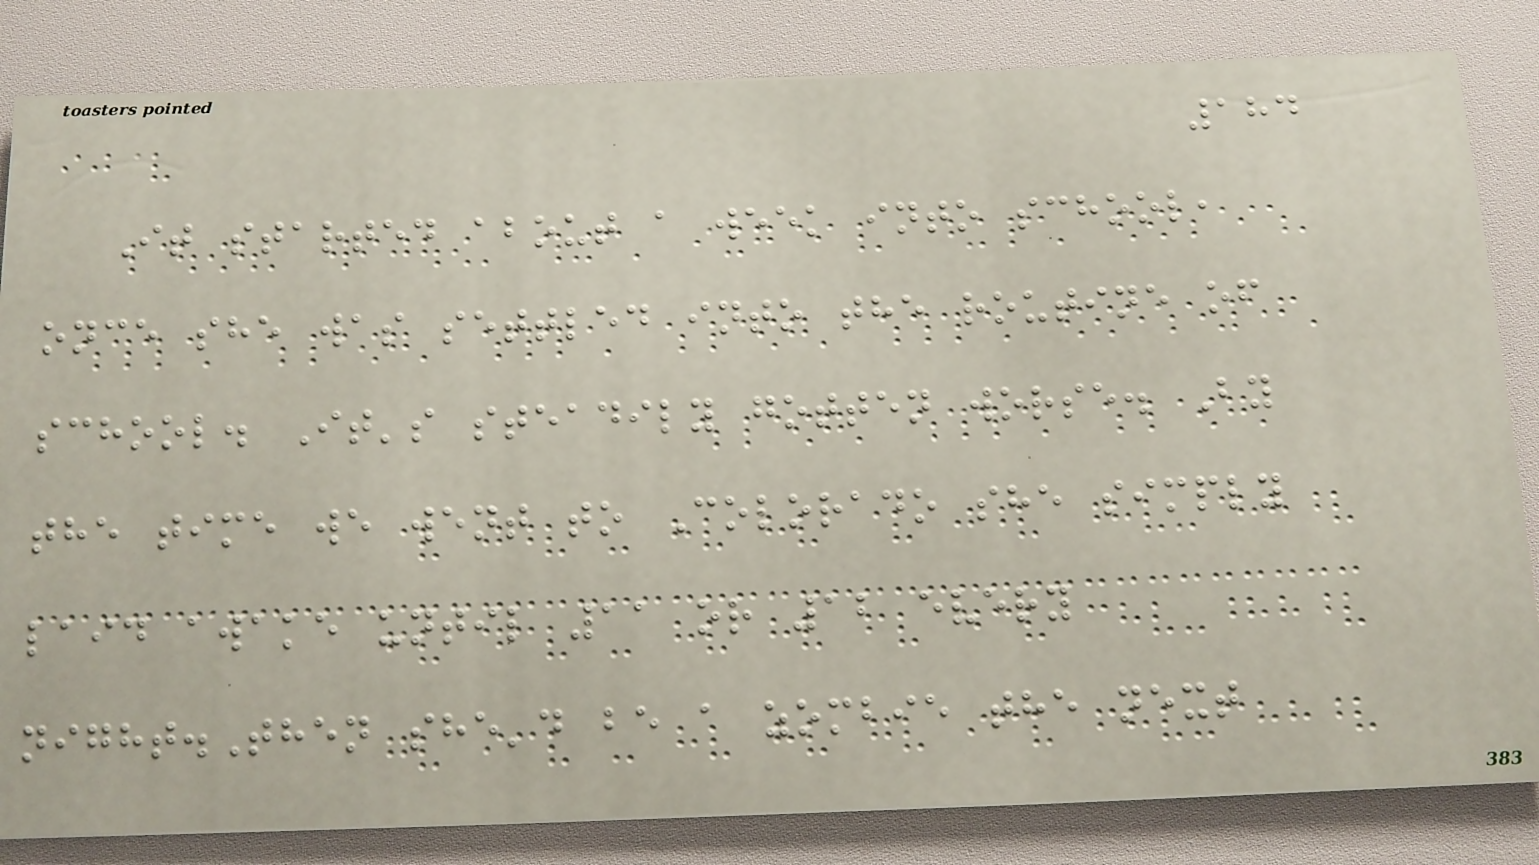184
It started about a week into school,
once she was settled into the routine of
school. It's steadily gotten worse. By
the time we went to Colorado she simply
laid awake until 11 or 12 every
night.Then she'd be a zombie the next
